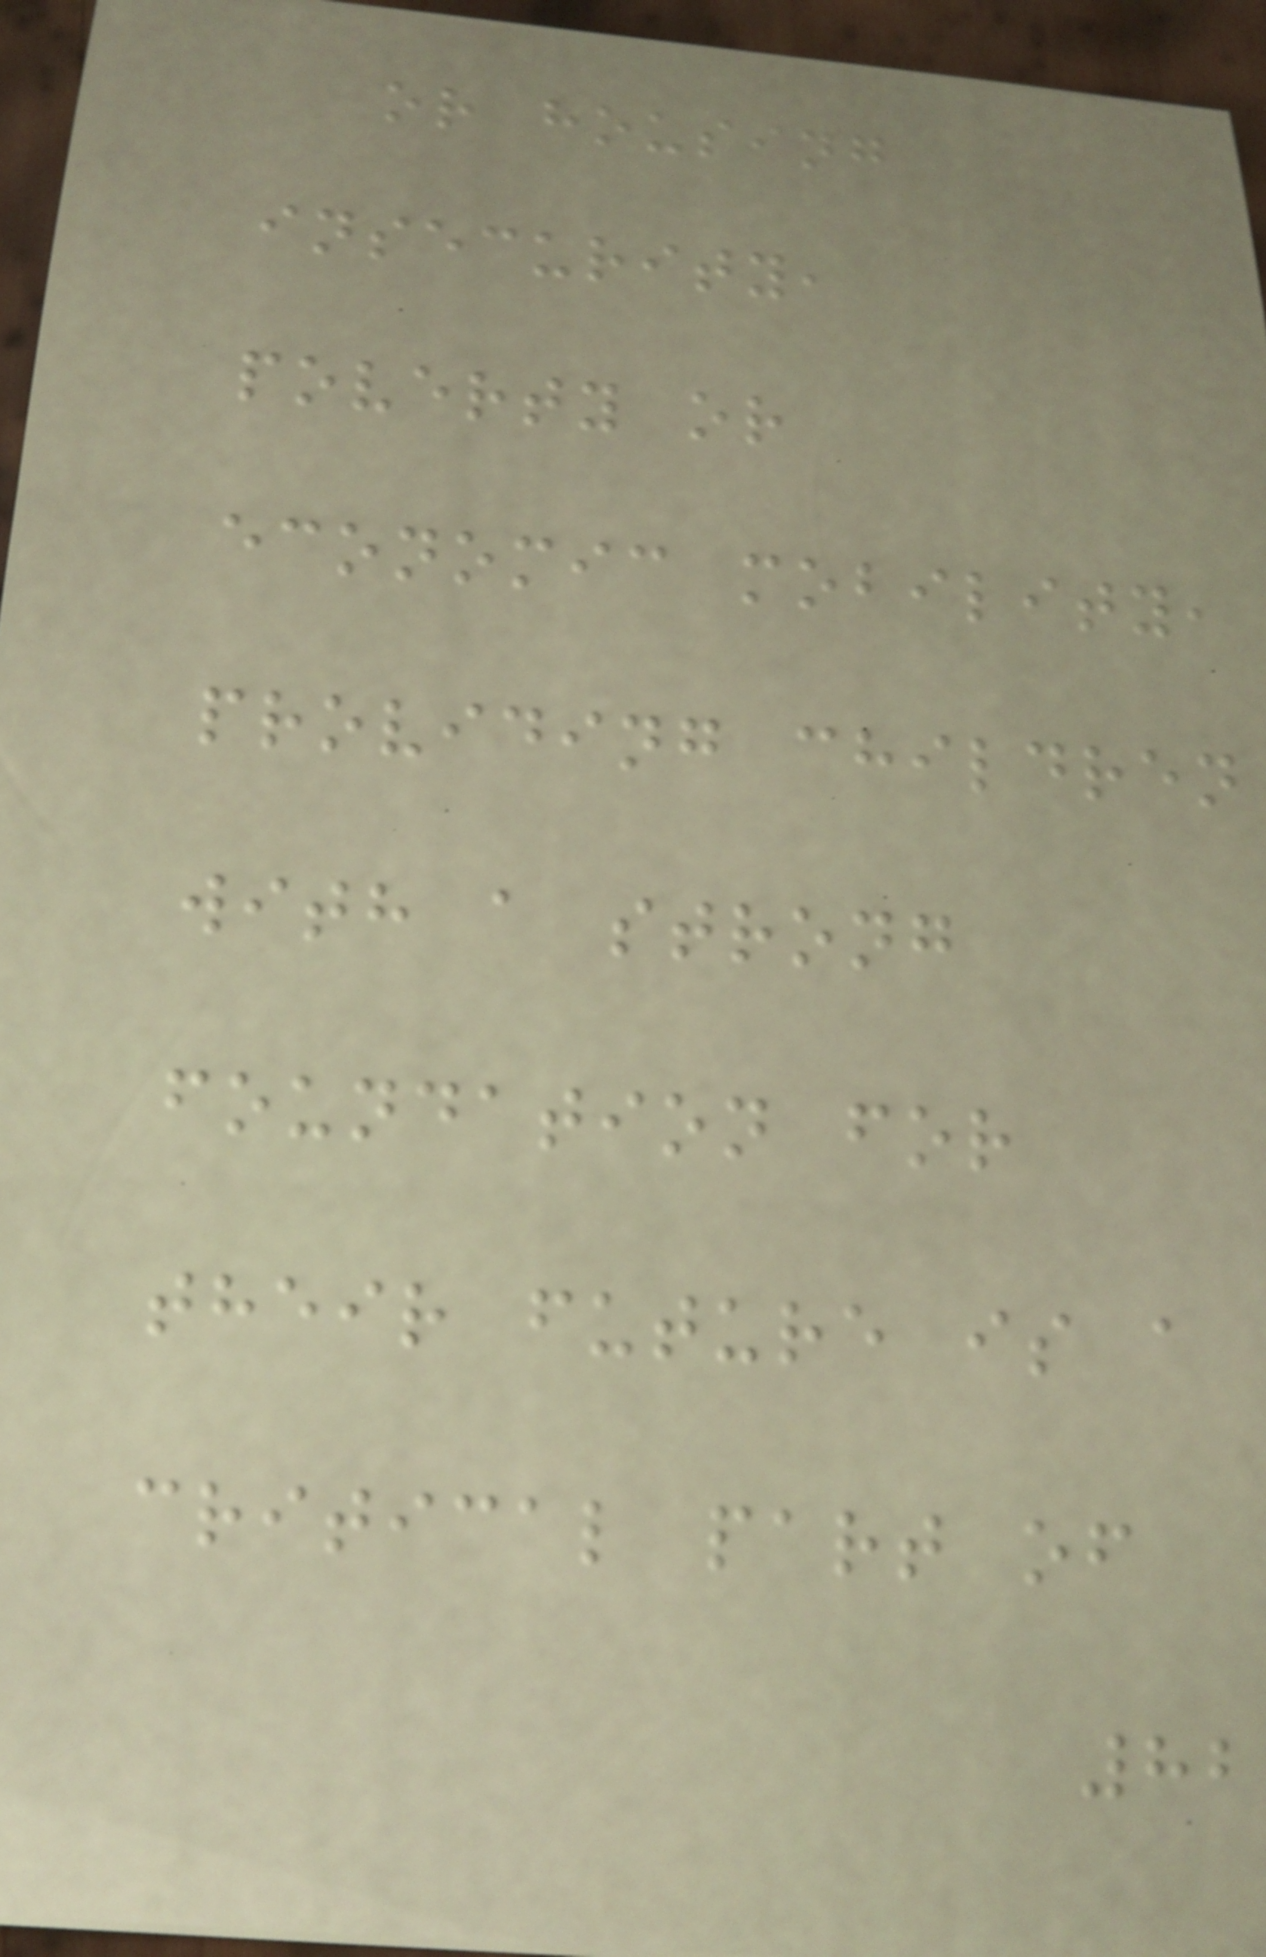or housing
insecurity,
poverty or
economic mobility,
providing children
with a strong
foundation for
their future is a
critical part of
82
